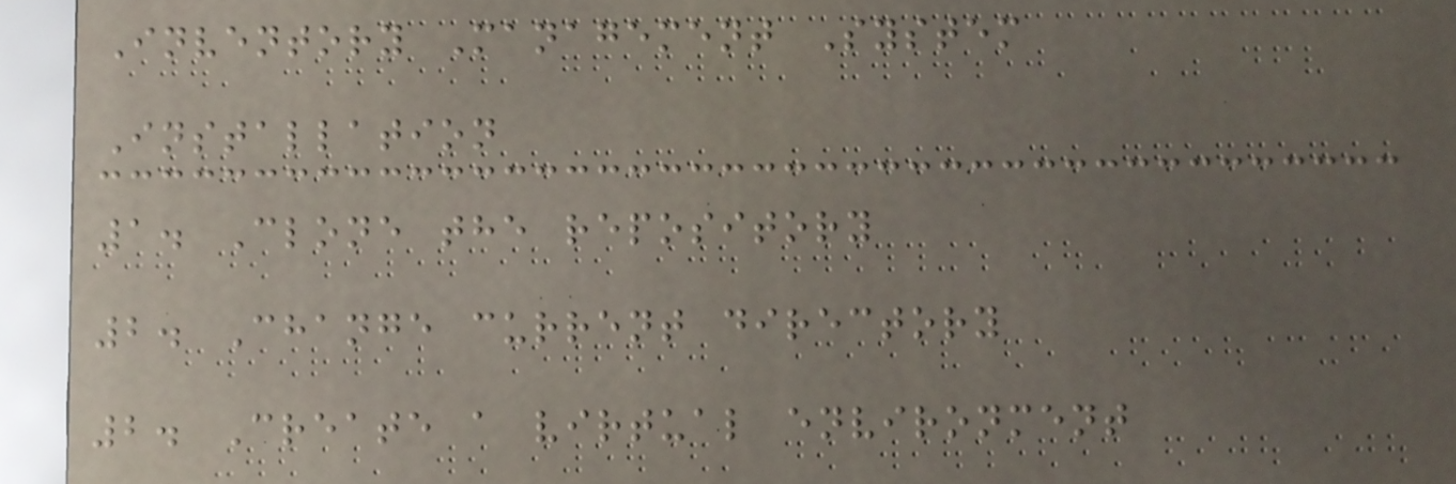Inventory Management System
Installation
1. Clone the repository
2. Change current directory
2. Create a virtual environment
